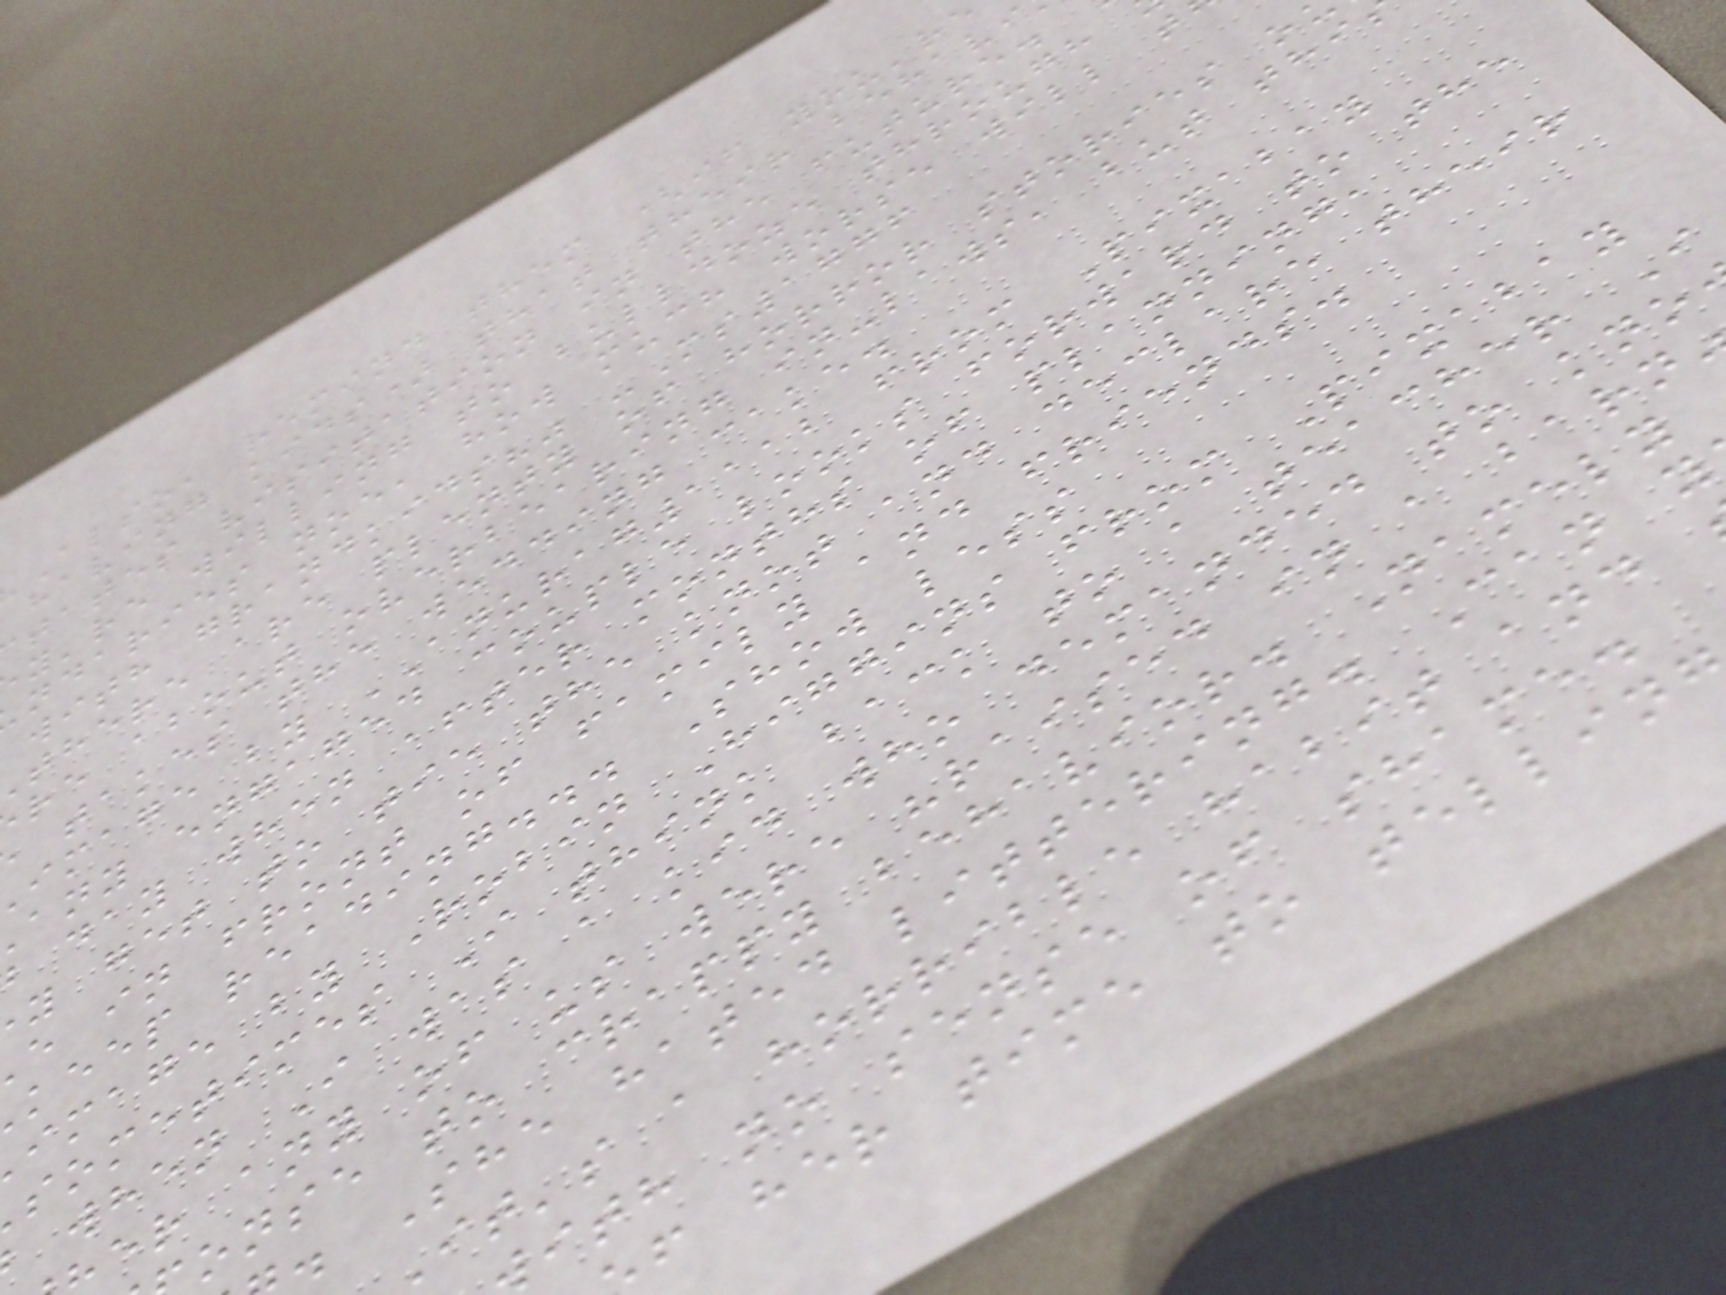Also, remind them (if you're
having kids) that their behavi
tates visitation in the future.
y're willing to bulldoze through
ndaries noe, how much worse will t
with grandkids?" -Ms1776
there are plenty of horror stories o
re about overbearing in-laws, but thi
takes the wedding cake.
image by ANURAG1112 from Pixabay
any engaged couple looks forward to the
day when after months of planning,
y get to tie the knot and declare their
e in front of family and friends.
keep reading... Show less
image by Robin Higgins from Pixabay
sometimes I think back to a teacher I
when I was a kid who demanded to kno
er any of us were "raised in a barn
onse to crappy behavior. Namely
. She hated littering. Can y
it's a horrible habit and
ith no sense of shame.
f her time to tellin
